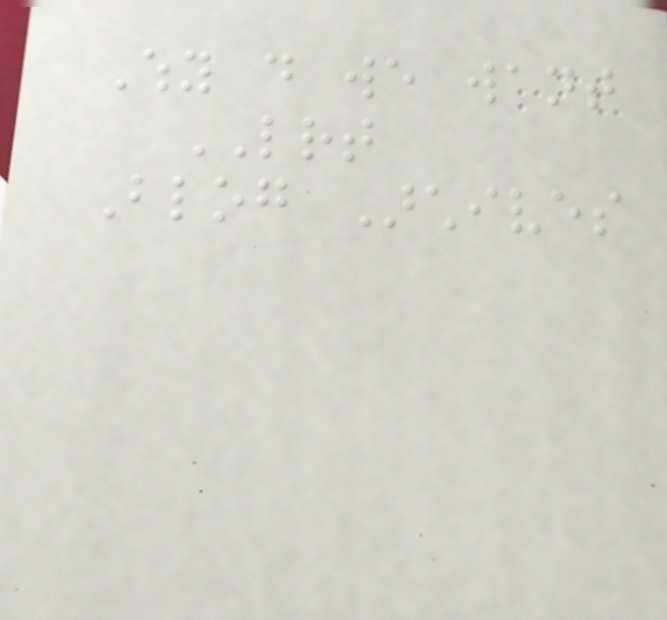Why do we want
LRT
Blog Archives
